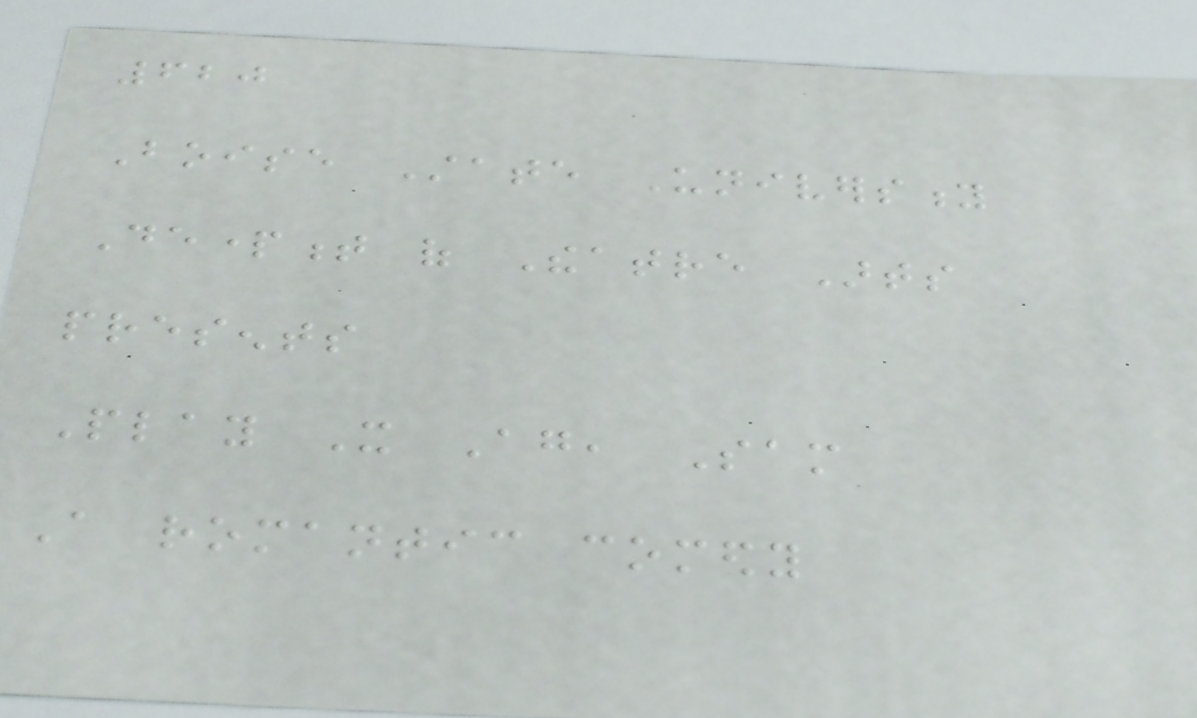620
Boise State University
Department of Theatre Arts
presents
Play It Again, Sam
A romantic comedy
